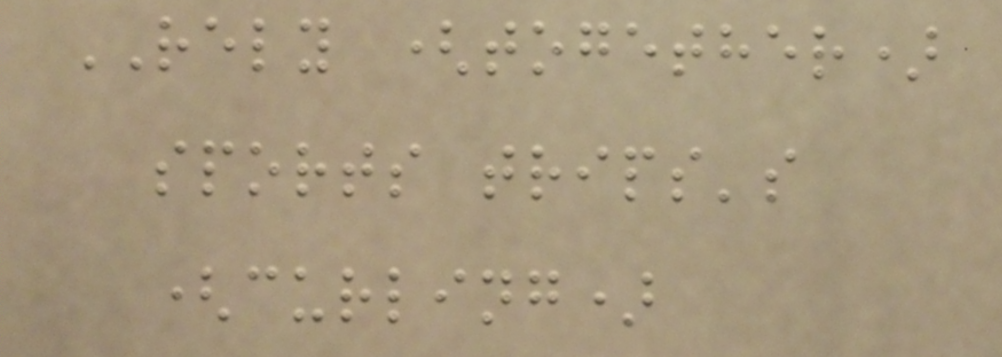RELY (together)
sports trips's
(curling)
